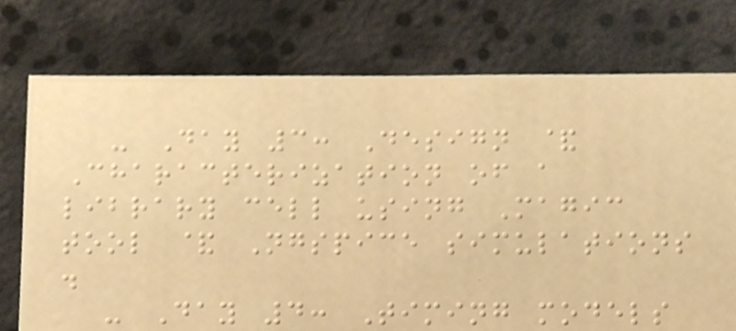- Day 3: Design &
Characterization of a
library cell using Magic
tool & Ngspice simulations
.
- Day 4: Timing models
